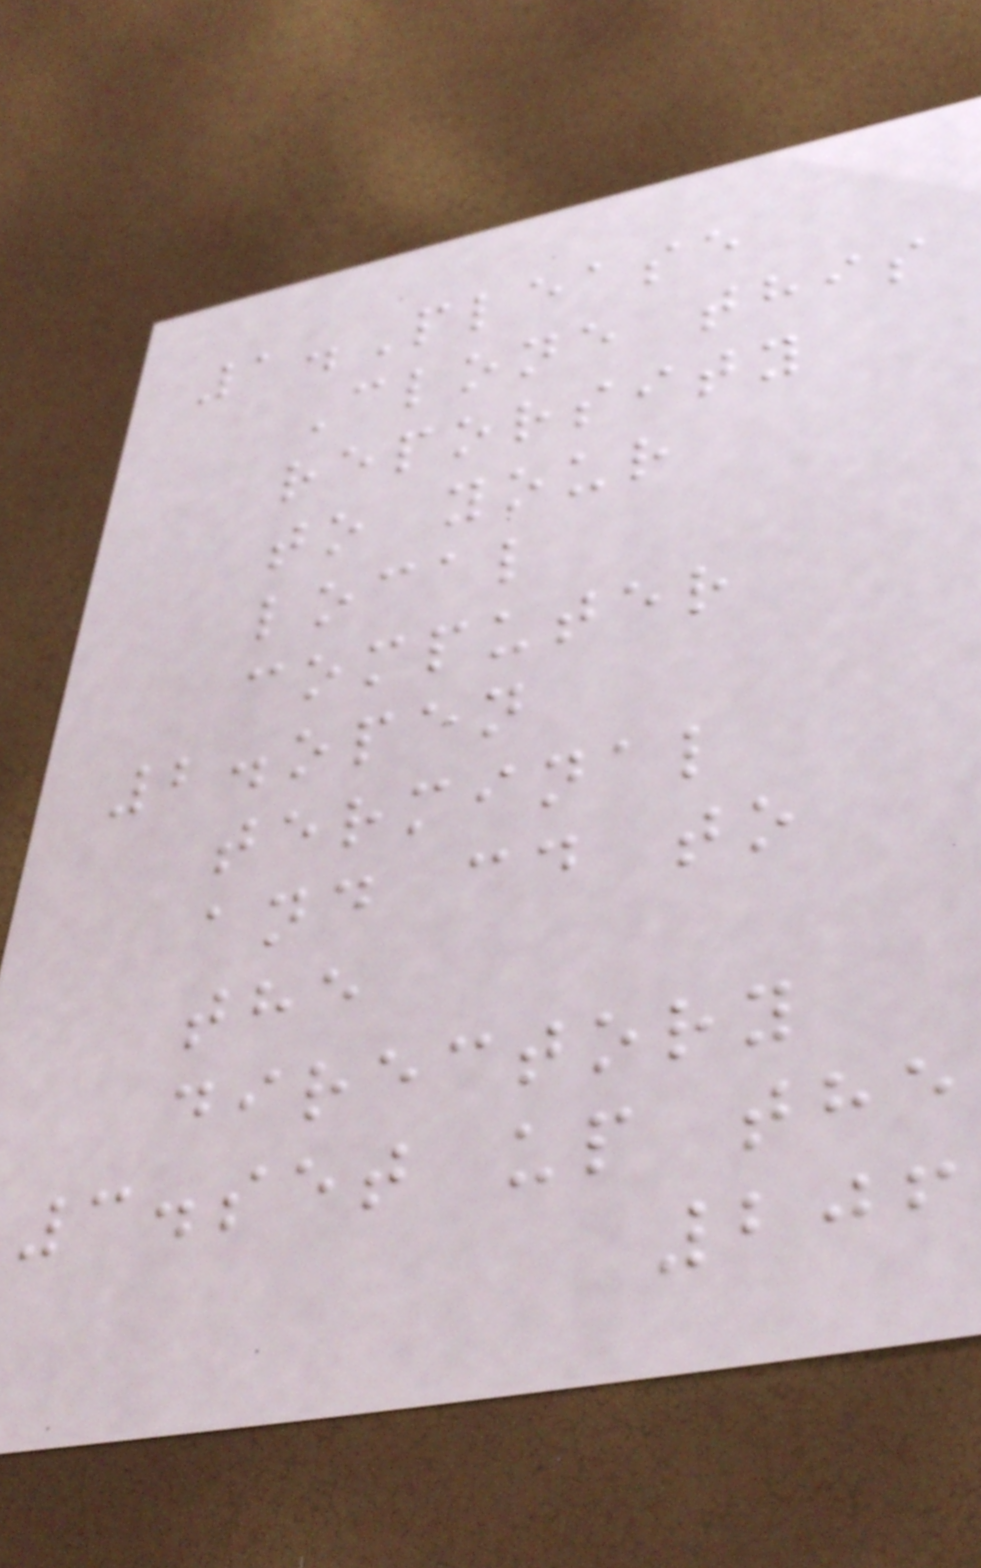1.Please
Clone this
reporsity
to your
local
computer
2.open
terminal
and cd to
the
directory
3.set up the
206
